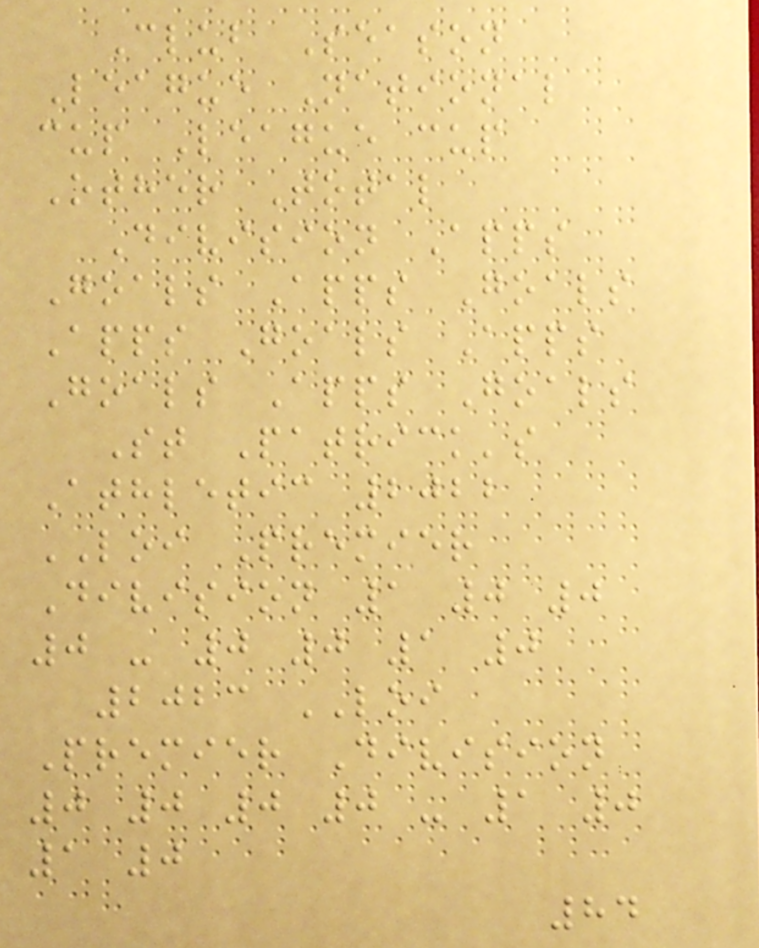Club Season
League National
cup League cup
Other Total
Division Apps
Goals Apps Goals
Apps Goals Apps
Goals Apps Goals
St Patrick's
Athletic 2022
LOI Premier
Division 1 0 0
0 - 0 0 1 0
2023 LOI
Premier Division
0 0 0 0 - 1 0
1 0
84
